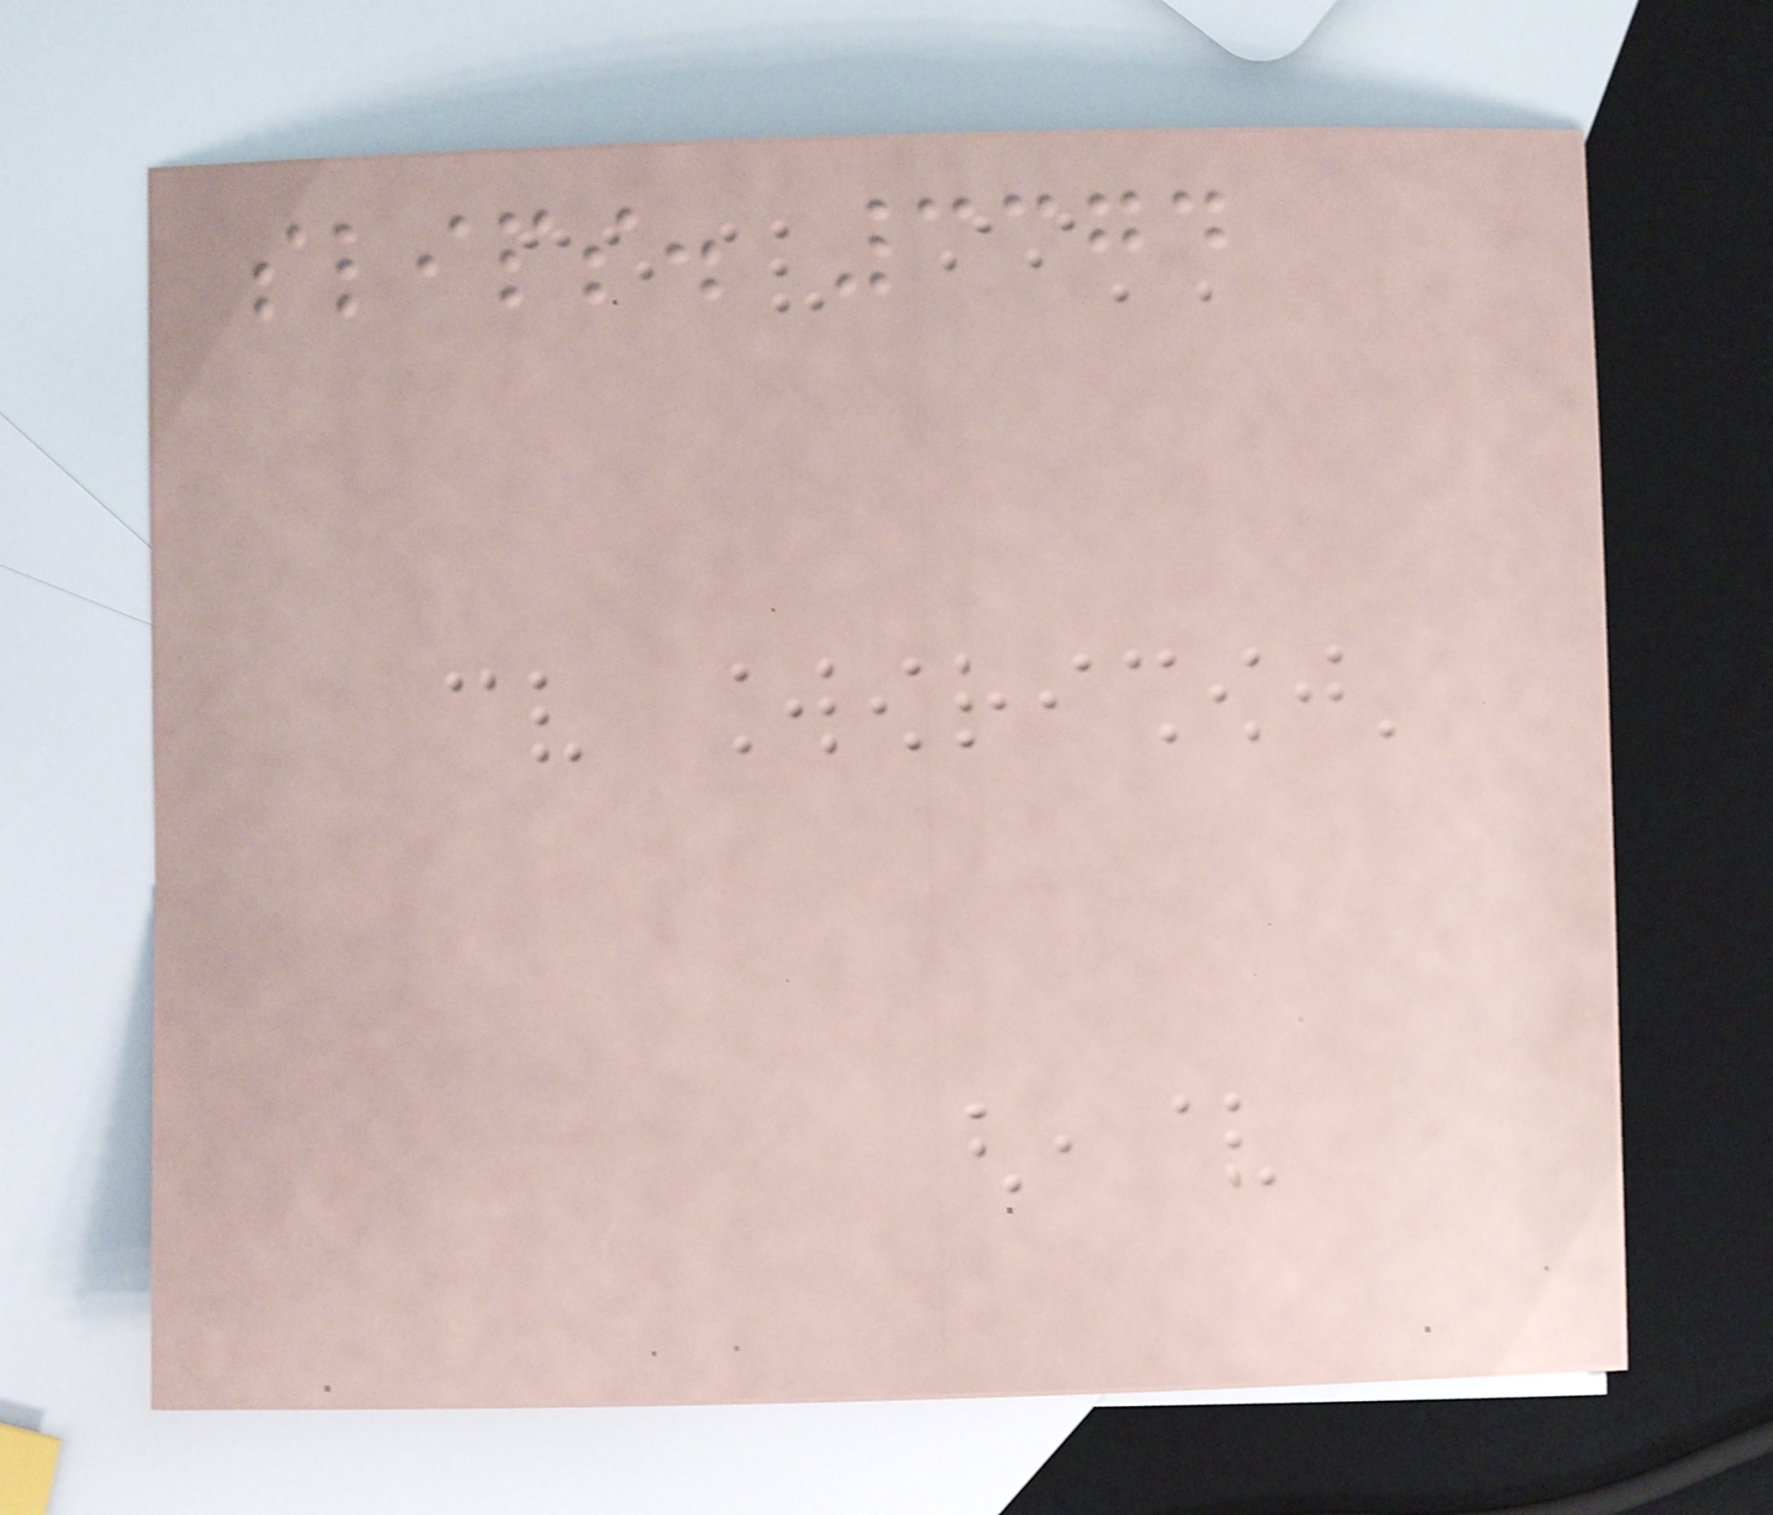slips. 3374
